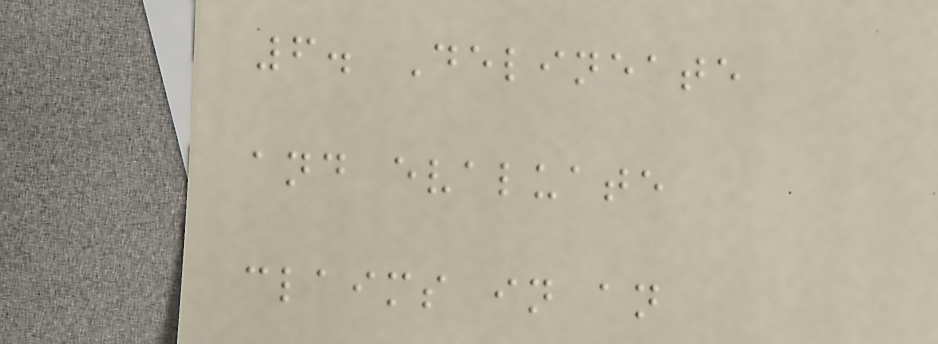6. Delineate
and evaluate
claims in an
